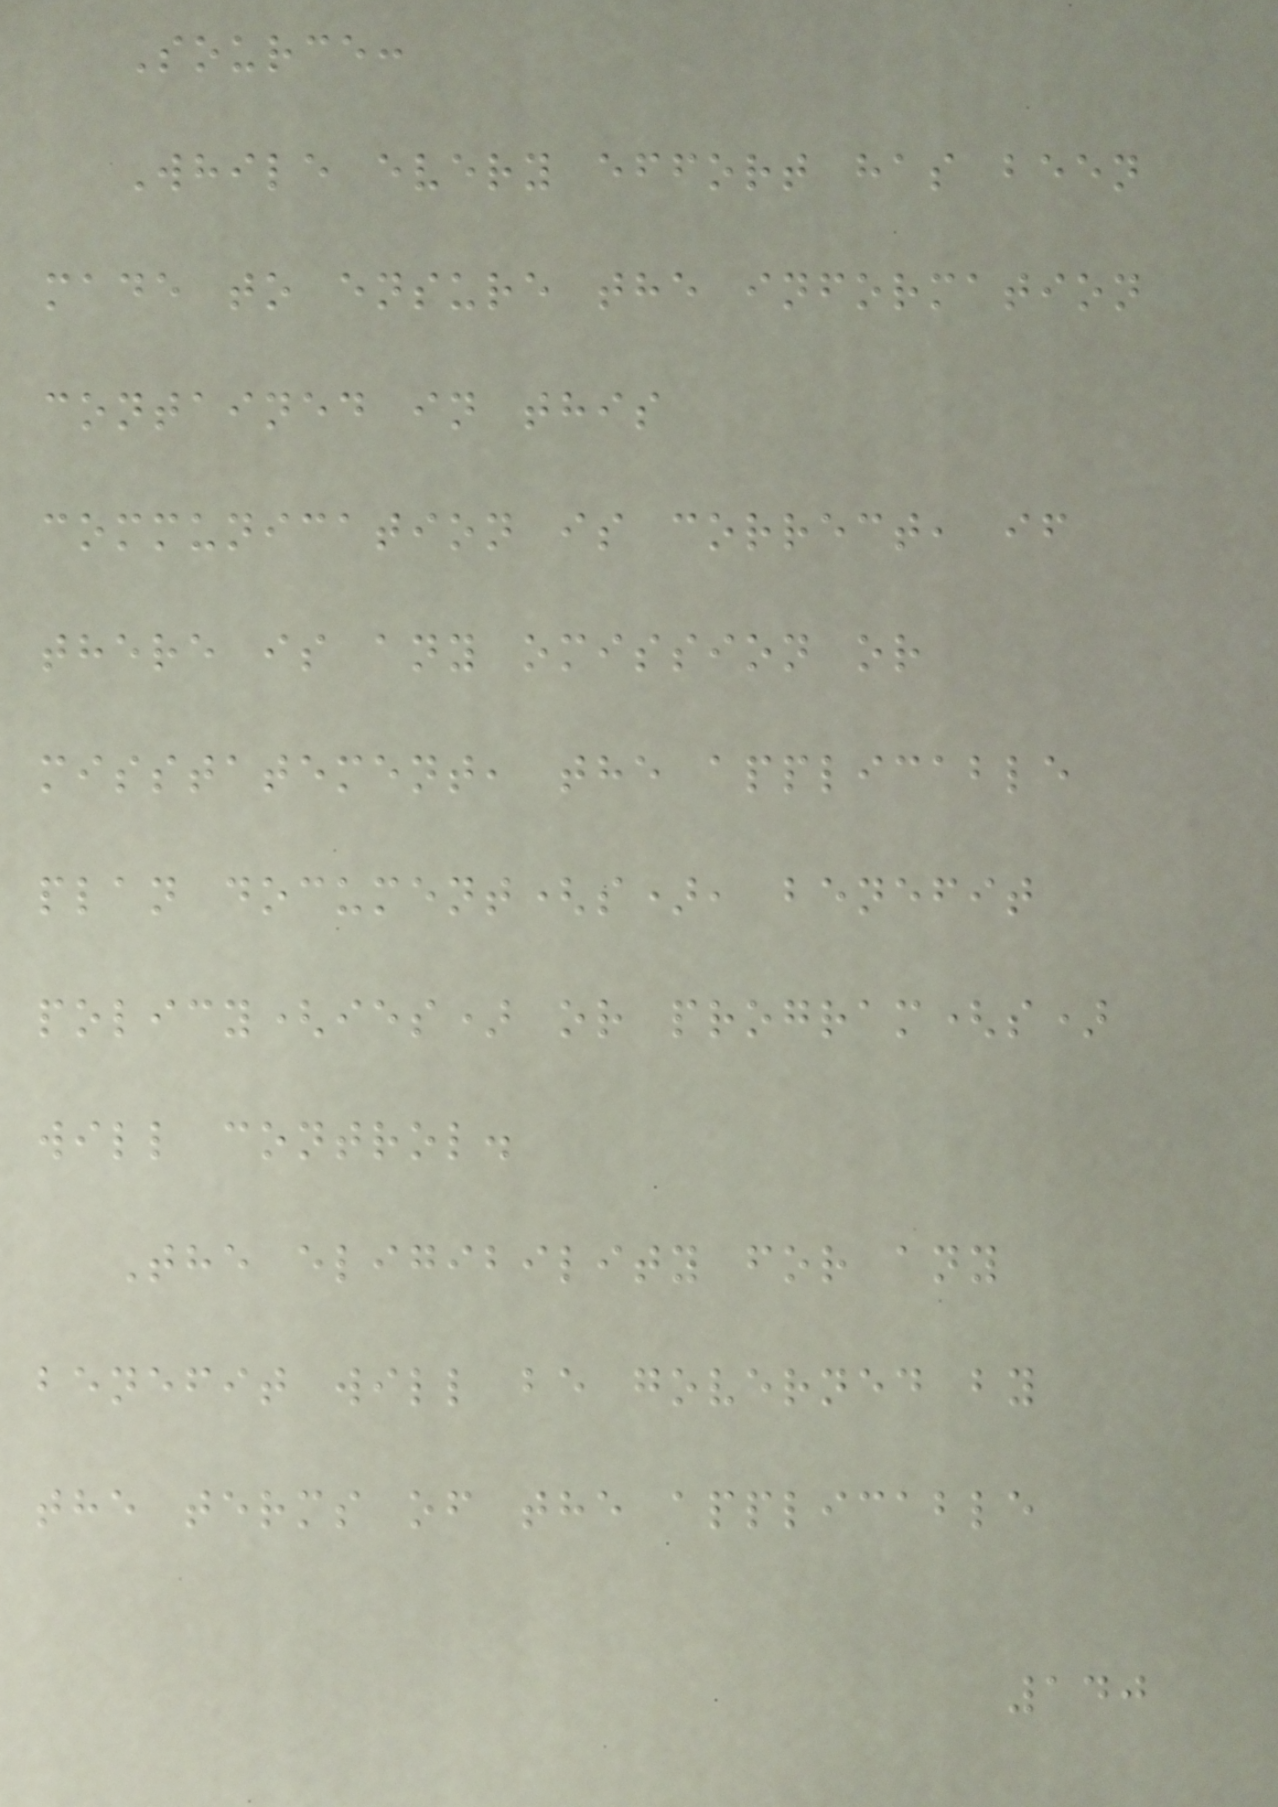Source:
While every effort has been
made to ensure the information
contained in this
communication is correct, if
there is any omission or
misstatement, the applicable
plan document(s), benefit
policy(ies) or program(s)
will control.
The eligibility for any
benefit will be governed by
the terms of the applicable
140
